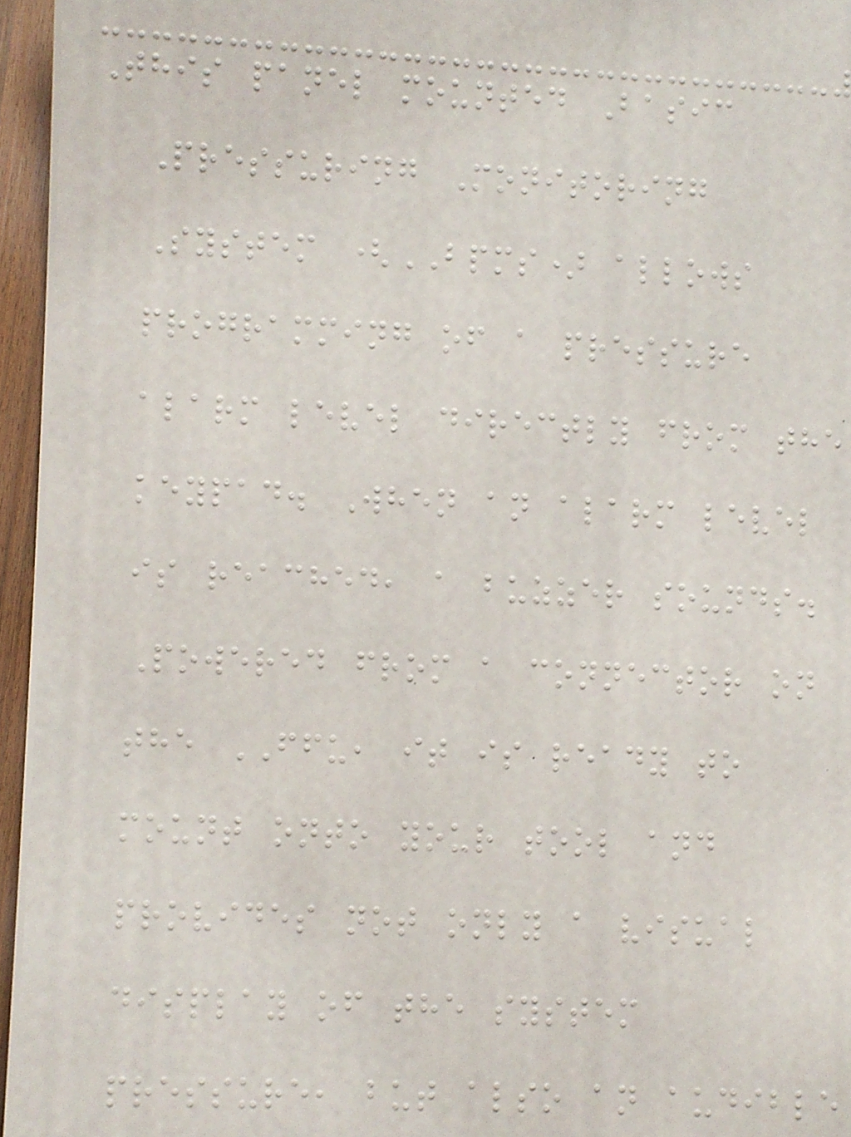This panel mounted Basic
Pressuring Monitoring
System (BPMS) allows
programming of a pressure
alarm level directly from the
keypad. When an alarm level
is reached, a buzzer sounds.
Powered from a connector on
the FFU, it is ready to
mount onto your tool and
provides not only a visual
display of the system
pressure, but also an audible
